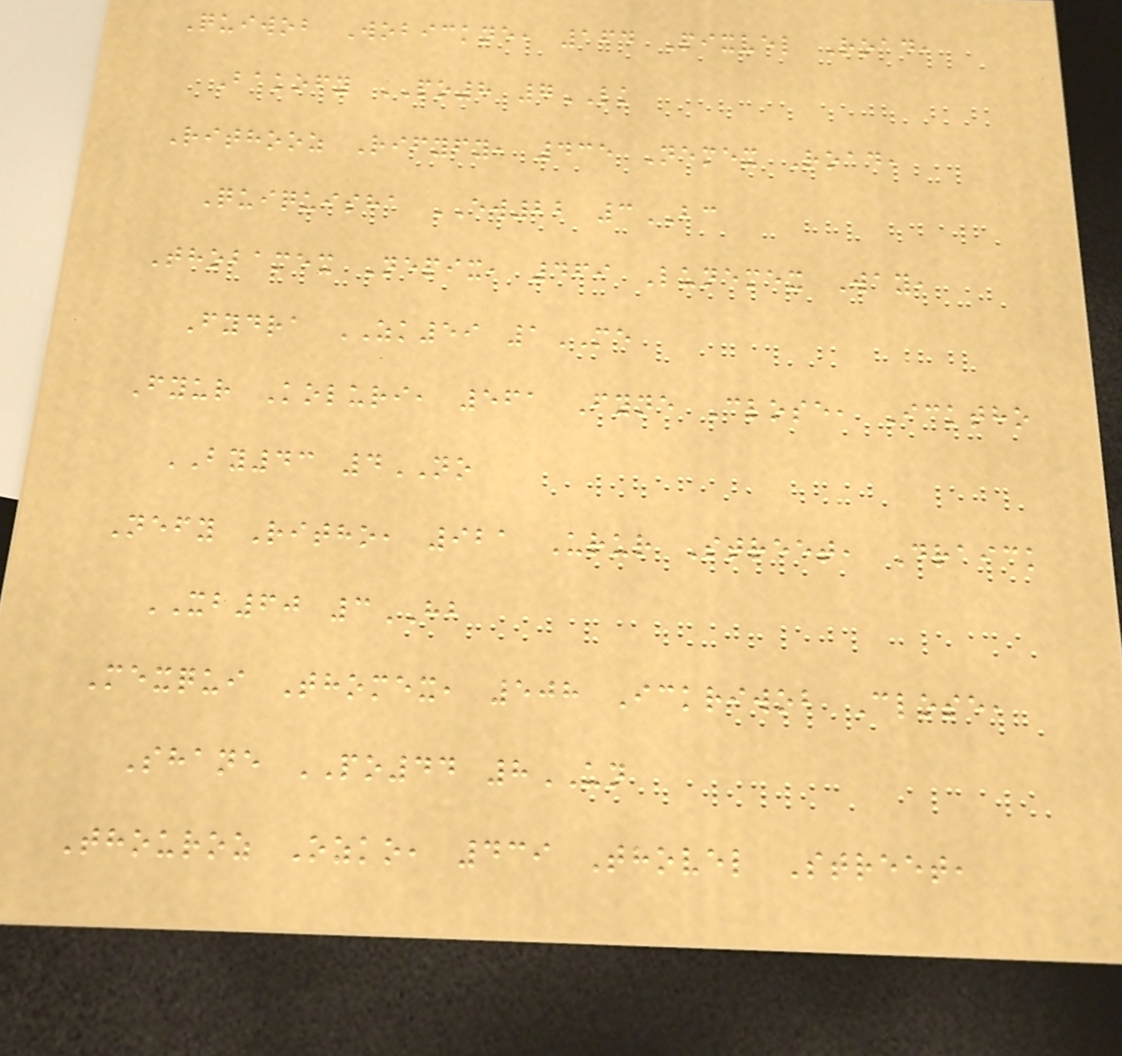Quiwob Wobickne, 164 Pixvel Road,
Bakofy PO8 7LK
Rithooz Rifyfy, 435 Nemex Road,
Quiquisha EW22 3BC
Thobamex Nepix, 469 Lunemex Way,
Fydra ZK59 1ME
Fyur Koluri, 561 Fyne Close, Icktho
BY43 4NO
Nefy Ritho, 921 Urur Street, Draick
XB60 3HB
Mexqui Thomex, 508 Ickriwob Close,
Shane PO44 8UN
Thouroz Ozko, 439 Thovel Street,
